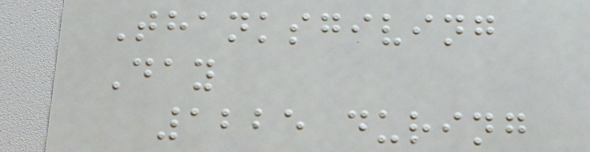Thanksgiving
Day
1225 during
